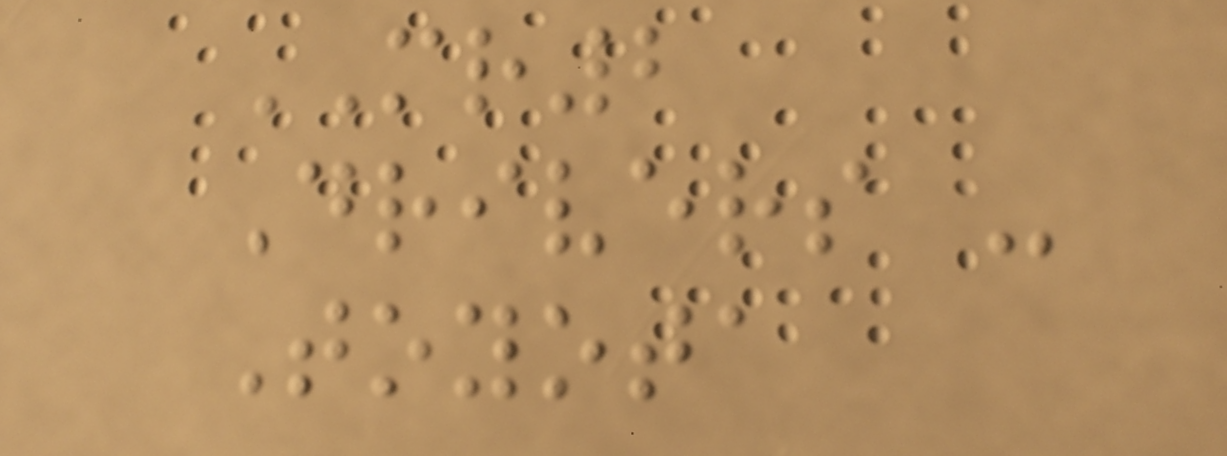MR2
Drivers -
Toyota
